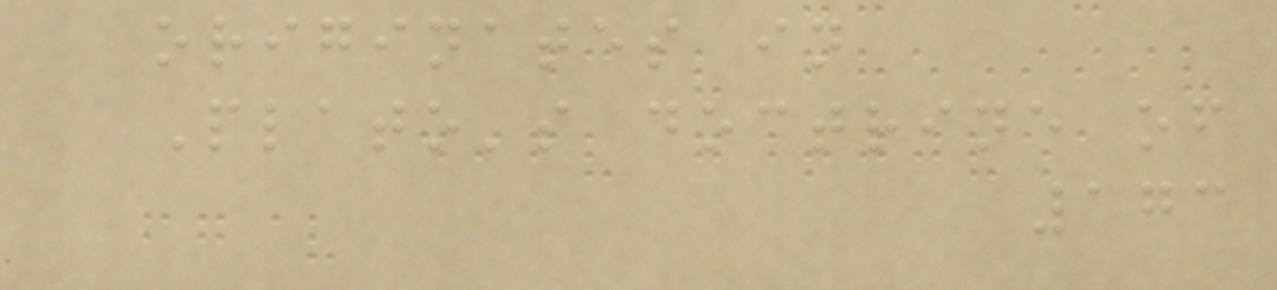originates in
Plato's doctrine of
173
